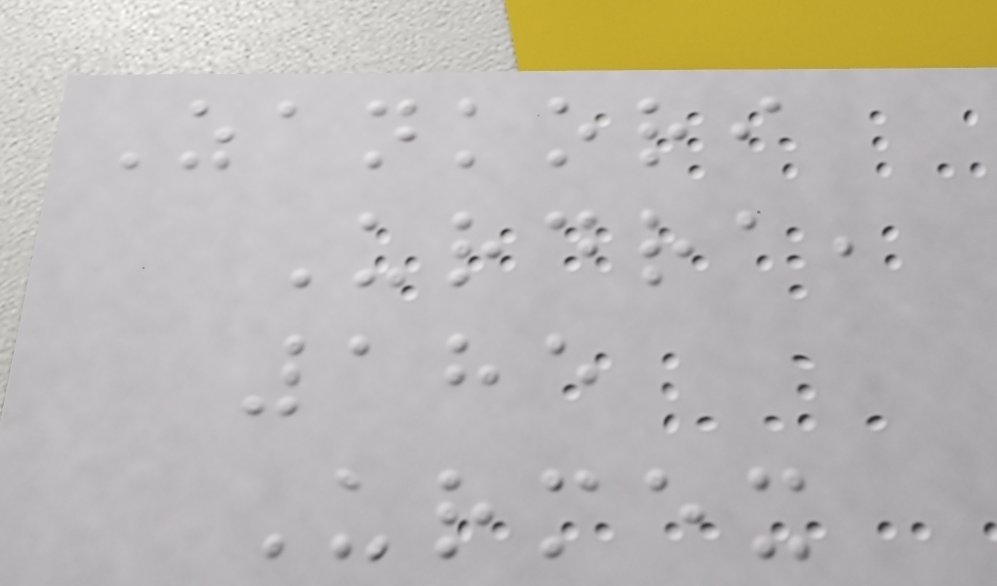Zankori
Urdra,
185
Urmex
